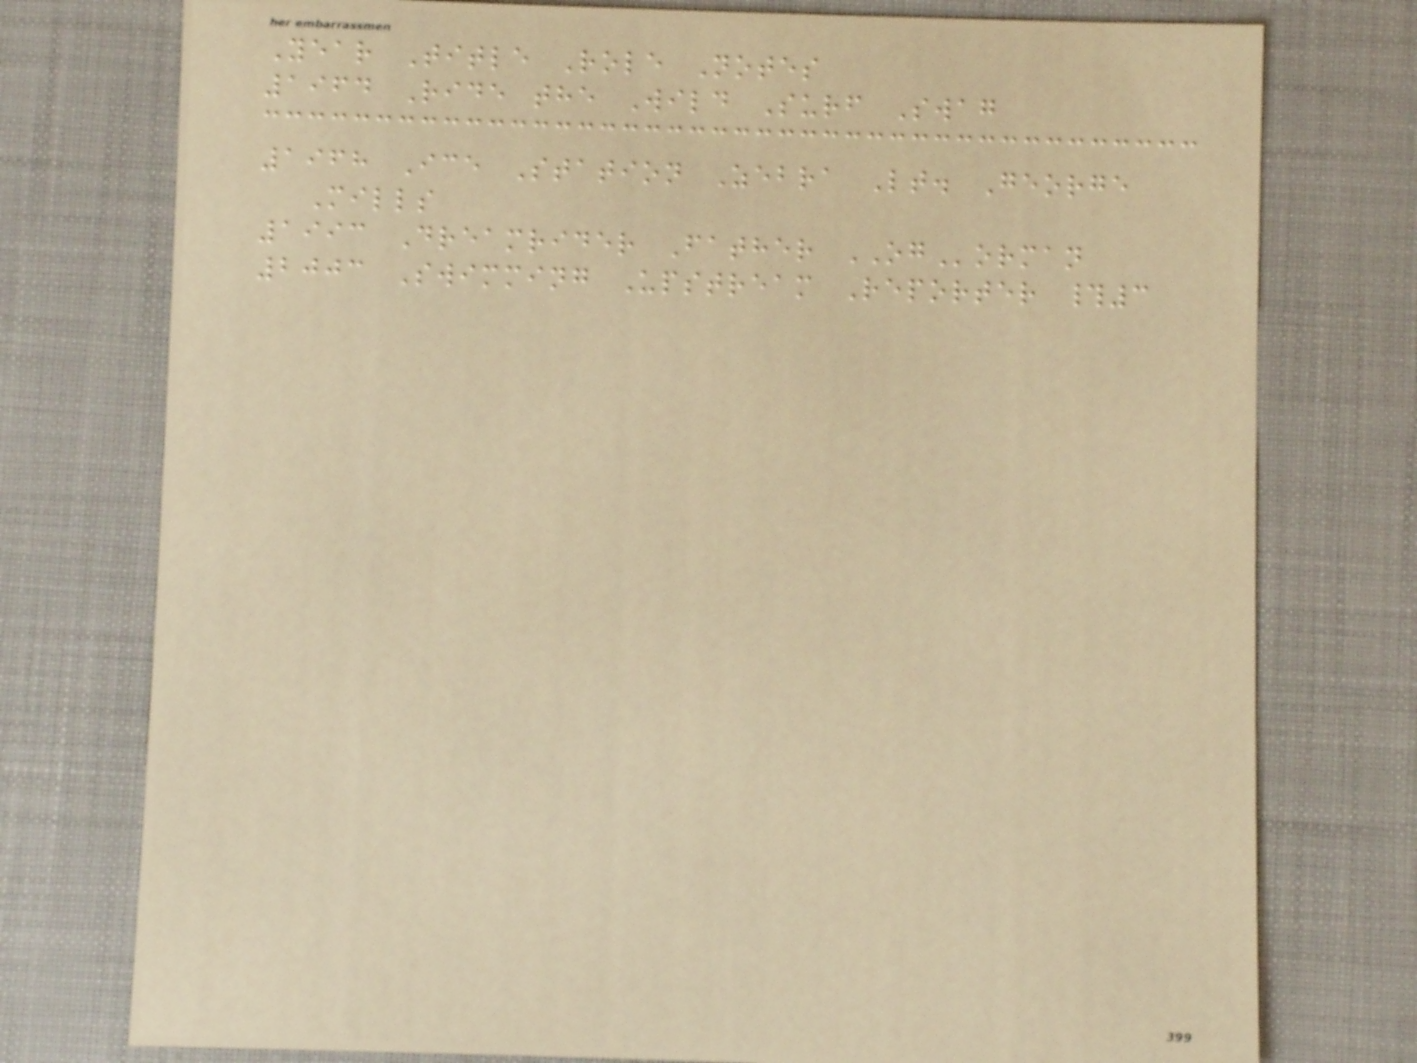Year Title Role Notes
1964 Ride the Wild Surf Swag
1968 Ice Station Zebra Lt. George
Mills
1993 Dreamrider Father OGorman
2003 Swimming Upstream Reporter #3
